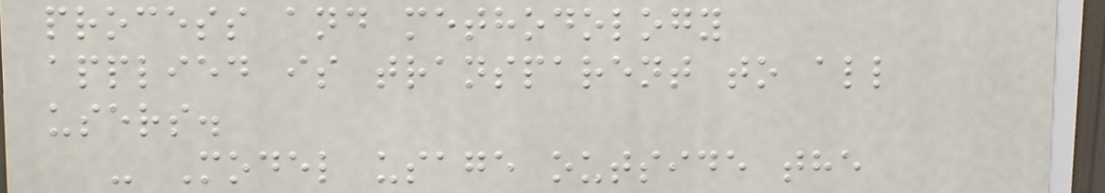process and methodology
applied is transparent to all
users.
- Model usage outside the
